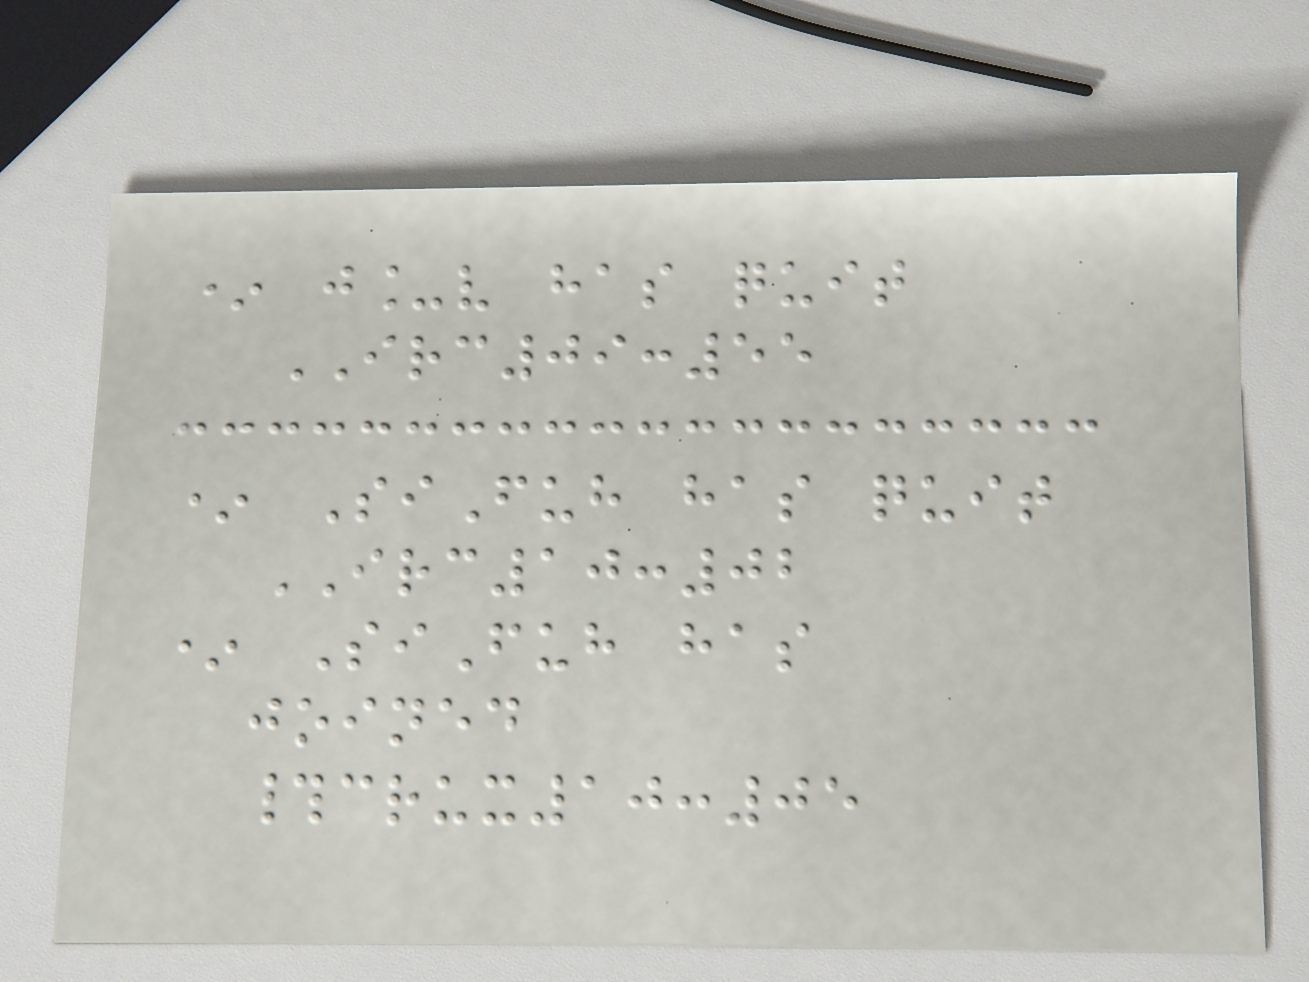* j_v has quit
IRC09:55
* SiFuh has quit
IRC10:02
* SiFuh has
joined
#crux10:05
